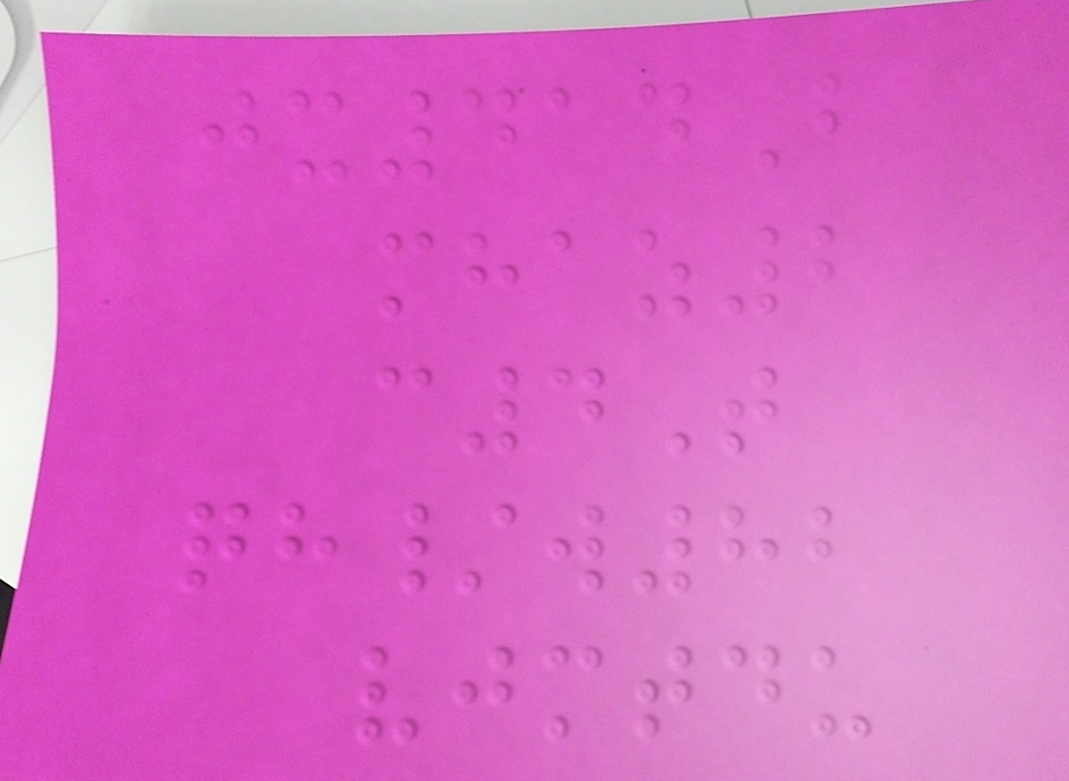jx414B
mhaz2
c4T
qh/w82
vjmtdu
